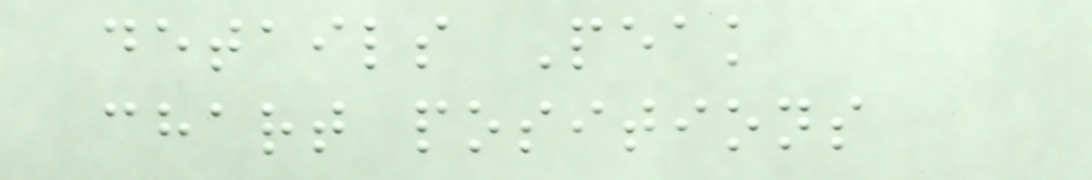details Peak
chart positions
